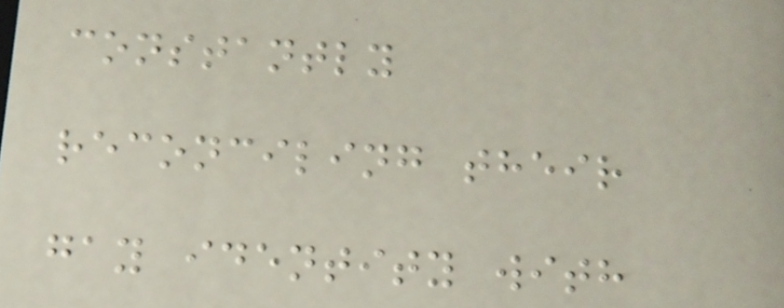constantly
reconciling their
gay identity with
